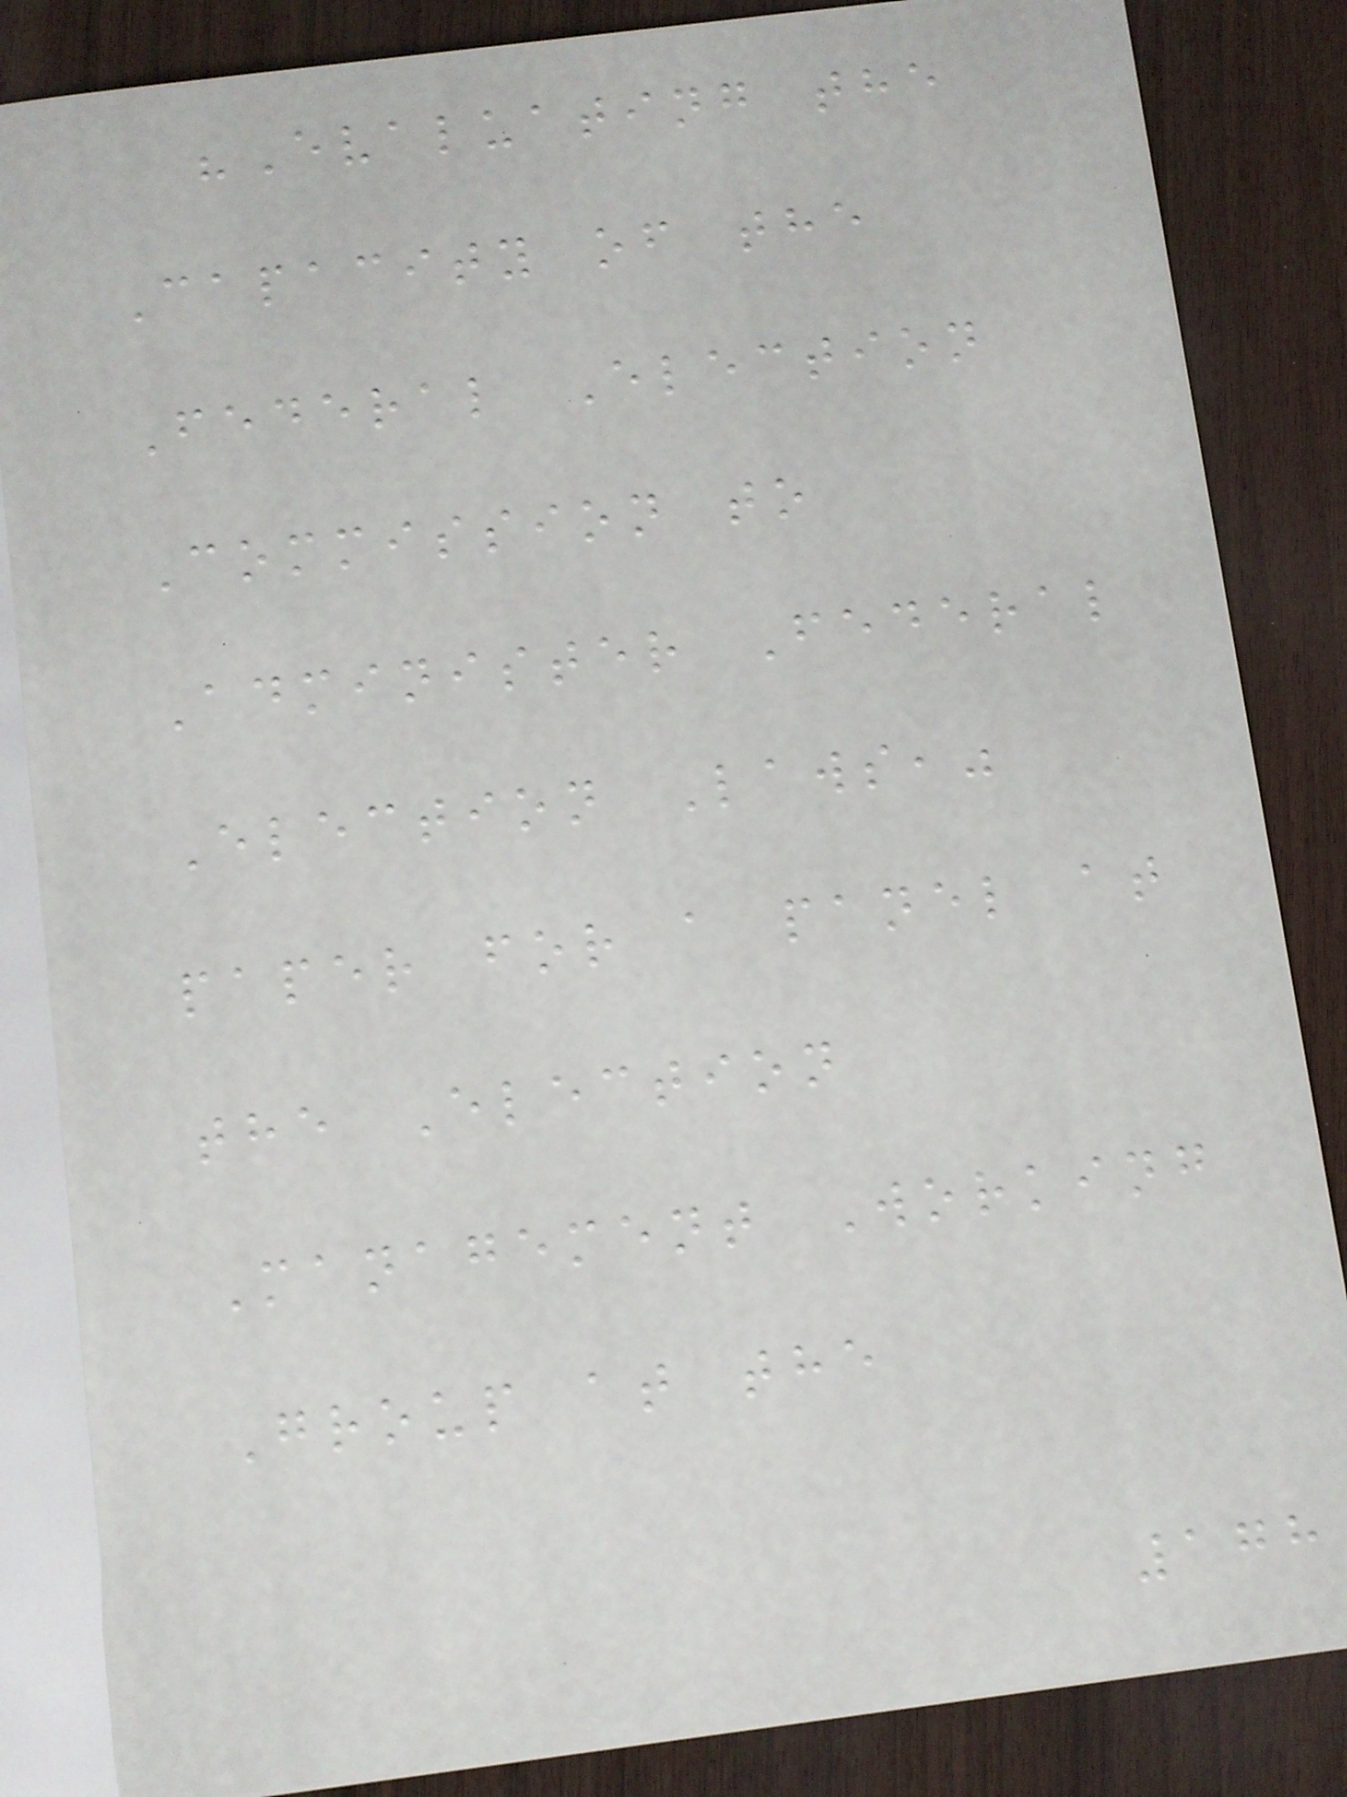"Evaluating the
Capacity of the
Federal Election
Commission to
Administer Federal
Election Laws,"
paper for a panel at
the Election
Management Working
Group at the
178
